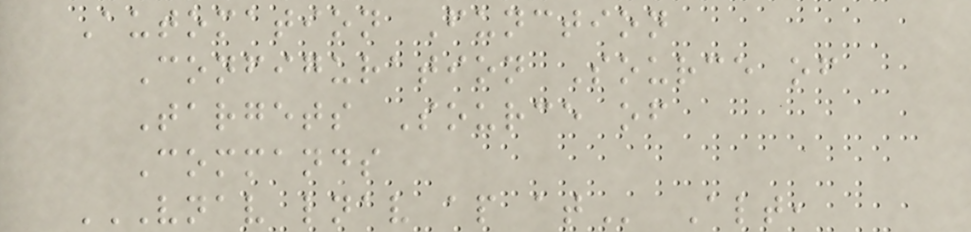Automation Function
Configuration Source of
Targets Source of
Commands
VNAV LNAV AP AT Alt,
